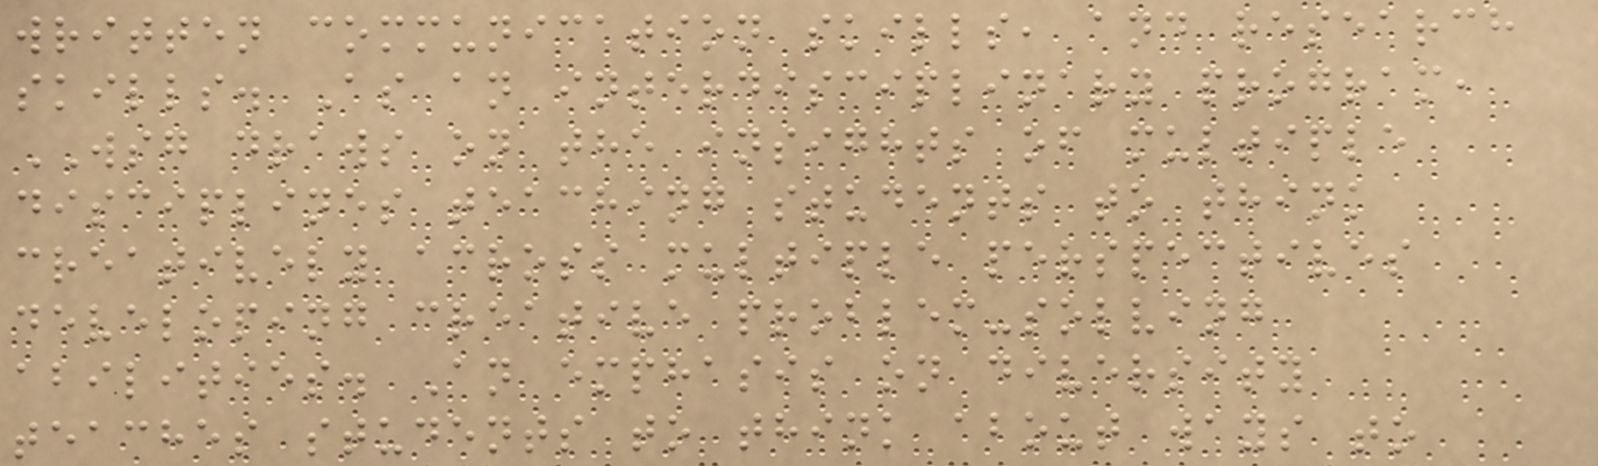written communication skills, and research
skills. As an interdisciplinary program,
WSG draws on the insights of multiple
disciplines teaching students to think
creatively across multiple perspectives
developing creative problem-solving
abilities. An emphasis on diversity
teaches students to think about ways to
